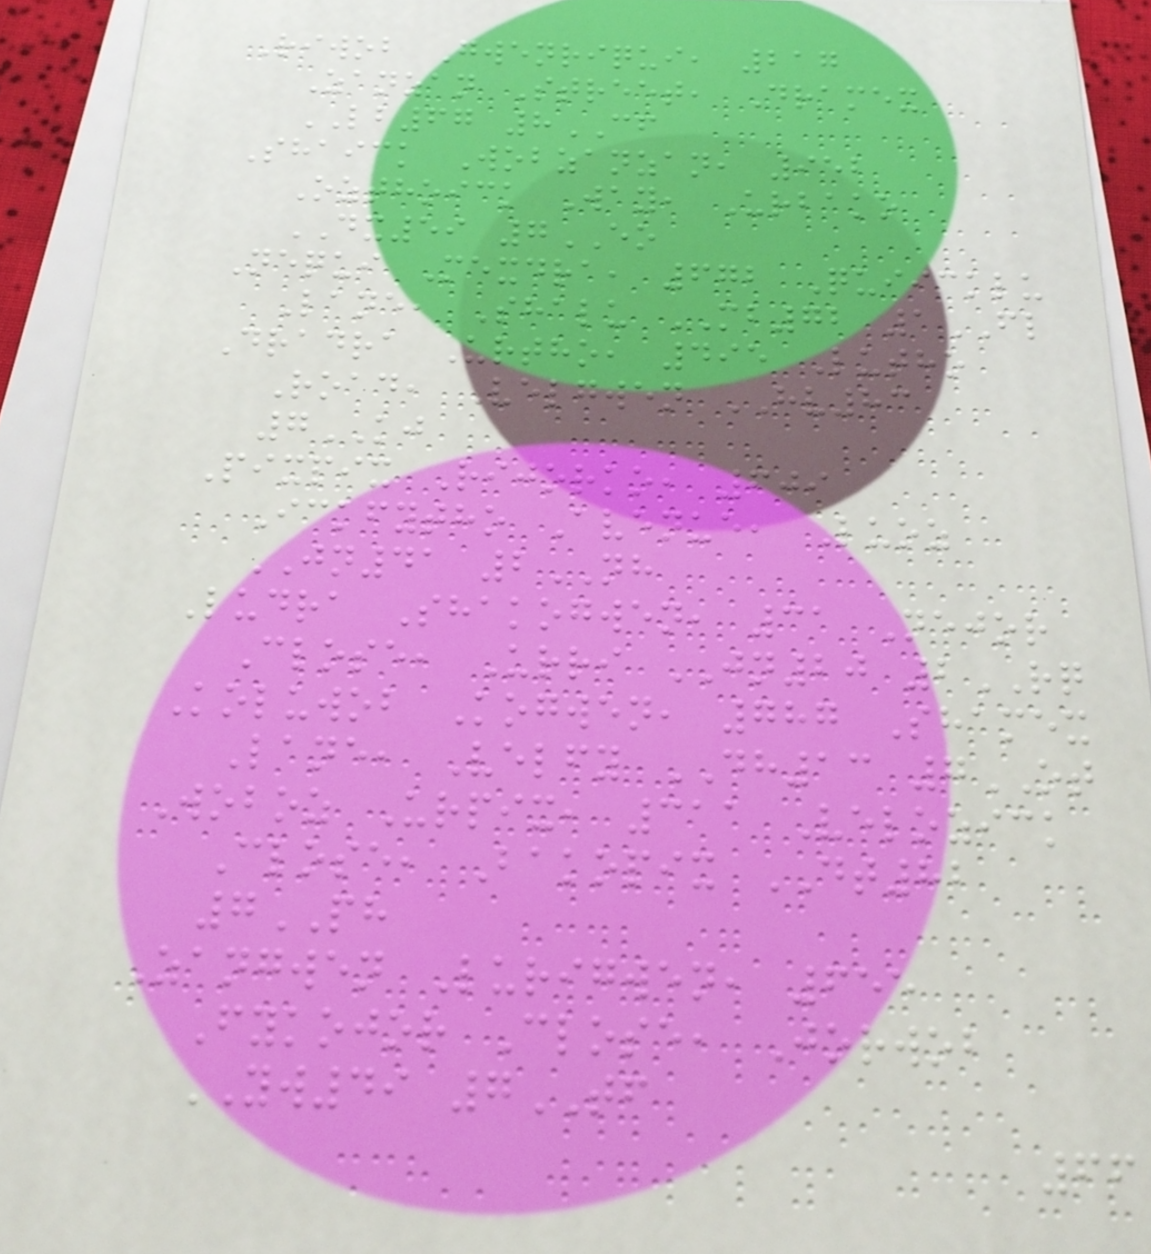Riwob Gwenriqui, 217
Zanzan Street, Dramex
LB67 8CF
Shaick Wobzanzan, 952
Ozthoick Way, Urbako
DX59 7EO
Nequi Mexdra, 672 Quiicklu
Lane, Shalu MB72 1FL
Dradra Urtho, 495 Lutho
Road, Velgwen HV83
7KJ
Pixpix Rijorko, 609
Ickfytho Avenue, Luoz
JN41 2NH
Ludra Shakogwen, 31 Nejor
Close, Urri JN20 2RQ
Koluwob Kogwen, 787 Shamex
Lane, Velfy DH13 7OT
Woboz Urpix, 311 Velozick
Close, Bakopix DT82
7PH
Zangwen Lurigwen, 655
Fykojor Close, Jorwob
YW49 7TF
66
